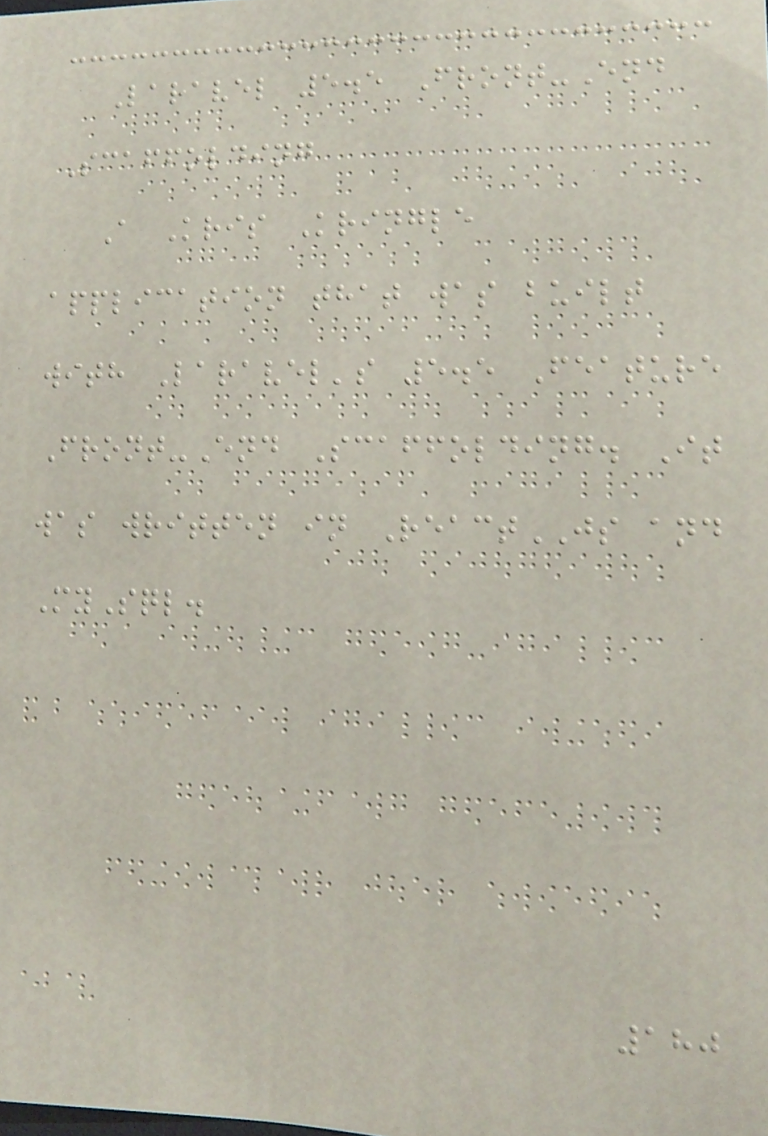Laravel 5.5 Front-End
Scaffolding
A Kris Kringle
application that was built
with Laravel's 5.5 Feature
Front-End Scaffolding. It
was written in ReactJS and
MySql.
180
